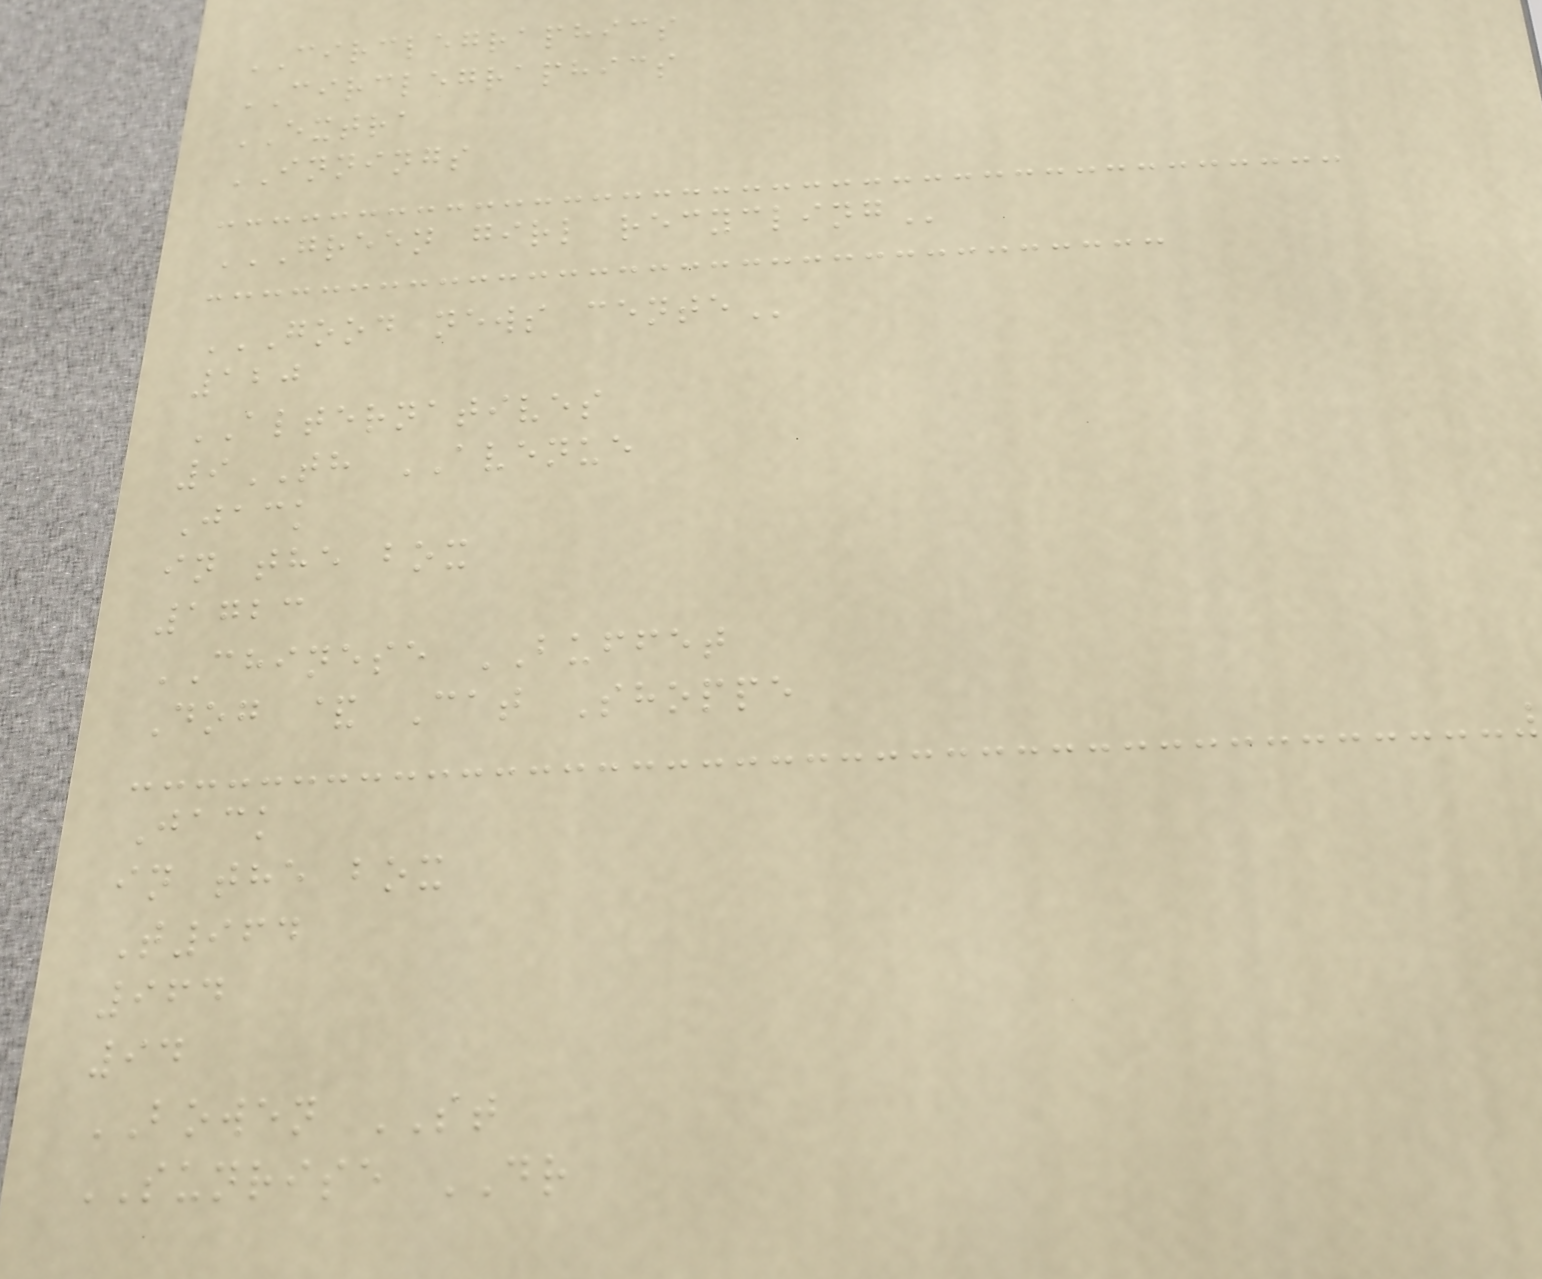CIRCLEGRAPHICS
CIRCLEGRAPHICS
EXTRA
INNINGS
GREEN GIRL RECYCLING
GOOD NEWS CENTE
120
ALTERNATIVES
9TH AVENUE
Jack
in the box
1723
CHINESE BUFFET
Dog & Cat Shoppe
Jack
in the box
T964
964
94
BOWEN ST
SUNRISE DR
